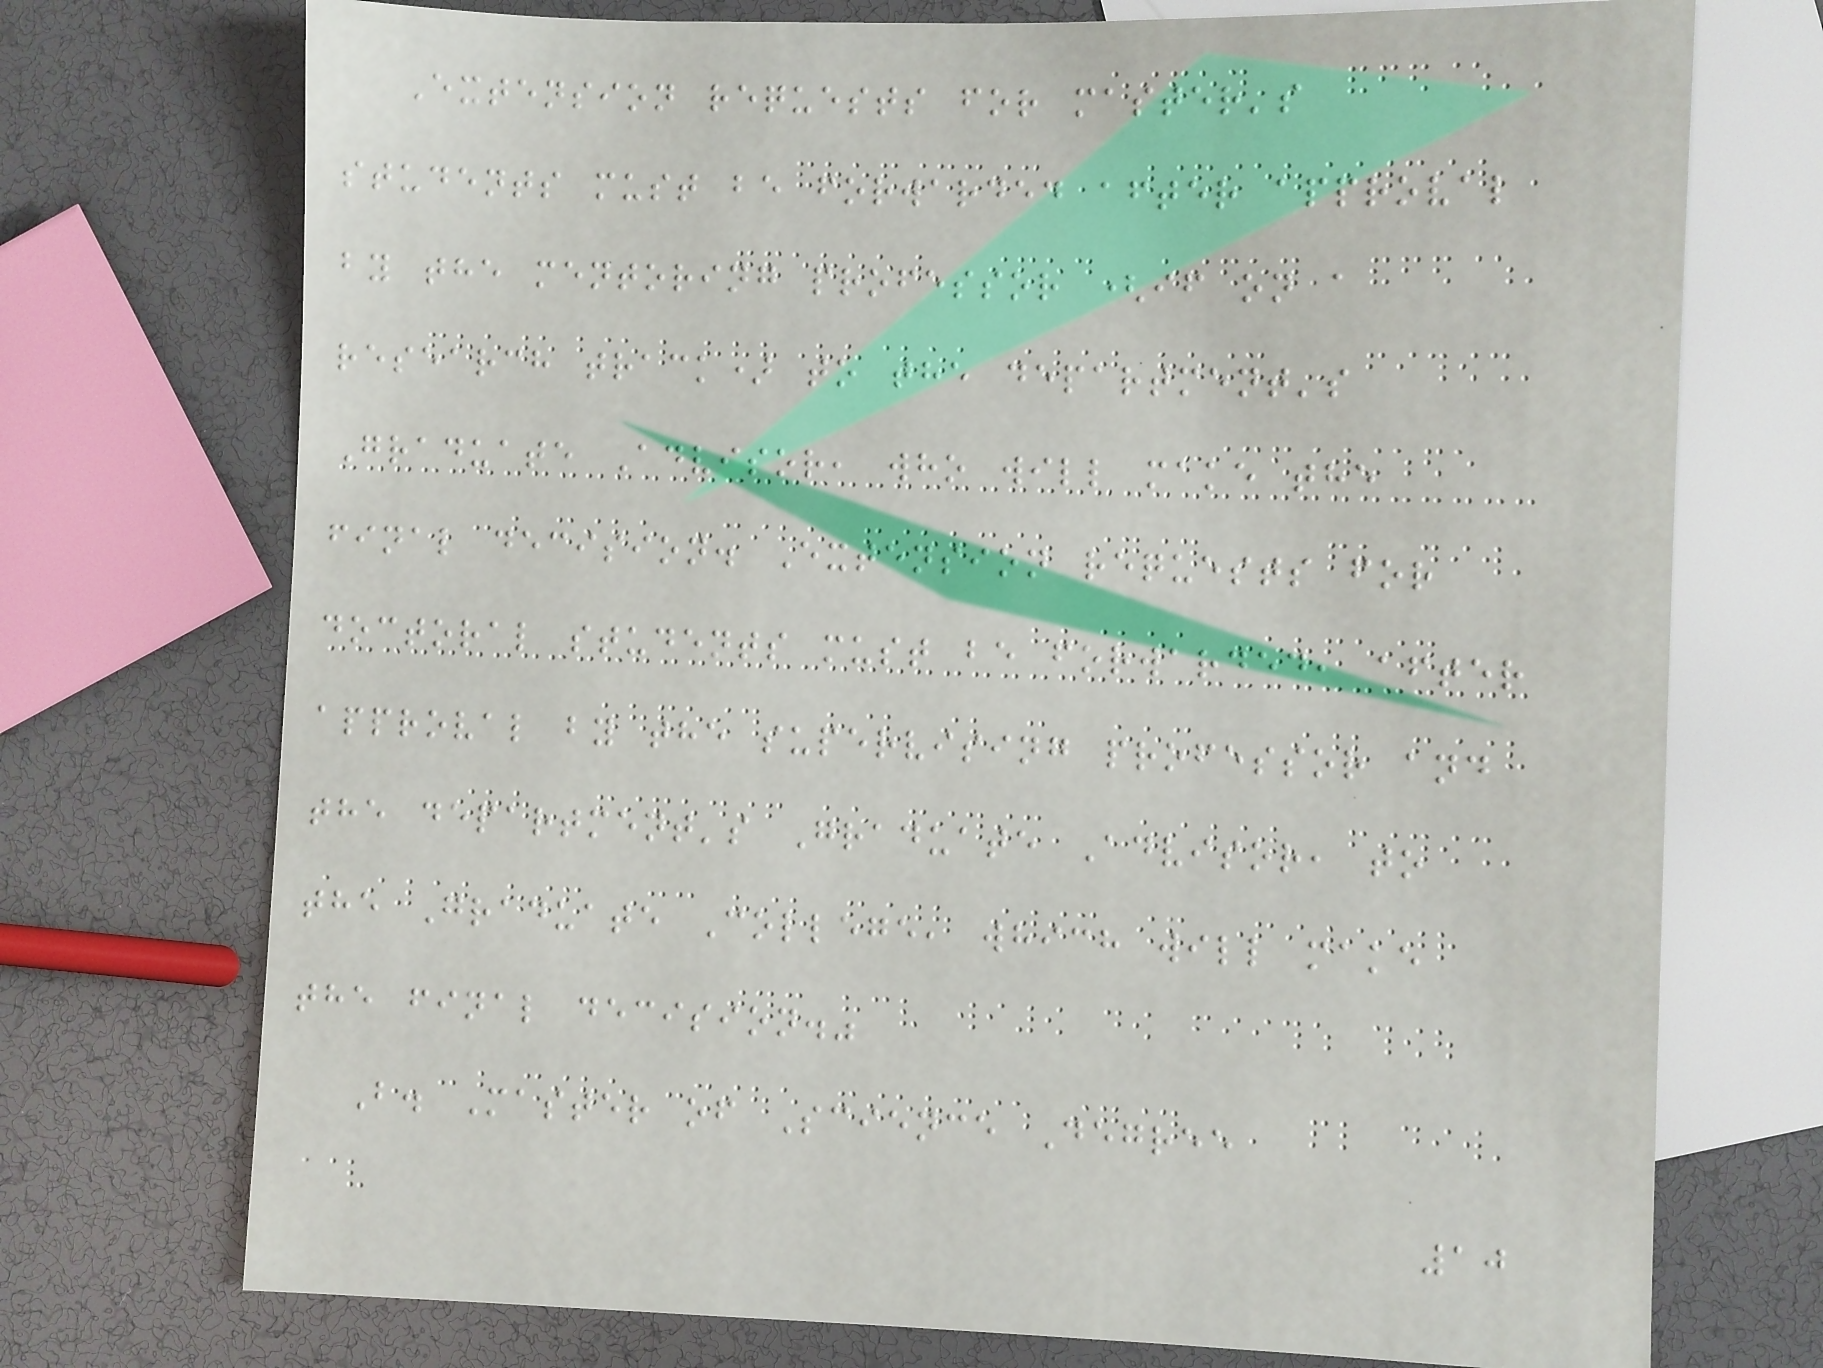Extension requests for master's
students must be forwarded after approval
by the mentoring professor (if on a
research track) to the department's
Graduate Advisor, who will make the
final decision. Extension requests for
doctoral students must be forwarded, after
approval by the supervising professor and
the department's Graduate Advisor, to
the Graduate College, which will make
the final decision."
B. Master of Science Degree
10
